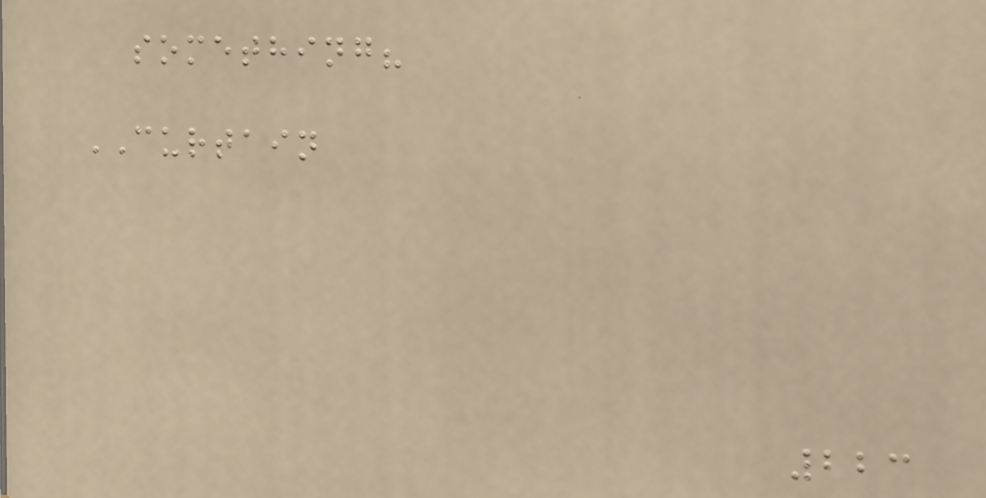something?
CURTAIN
223
